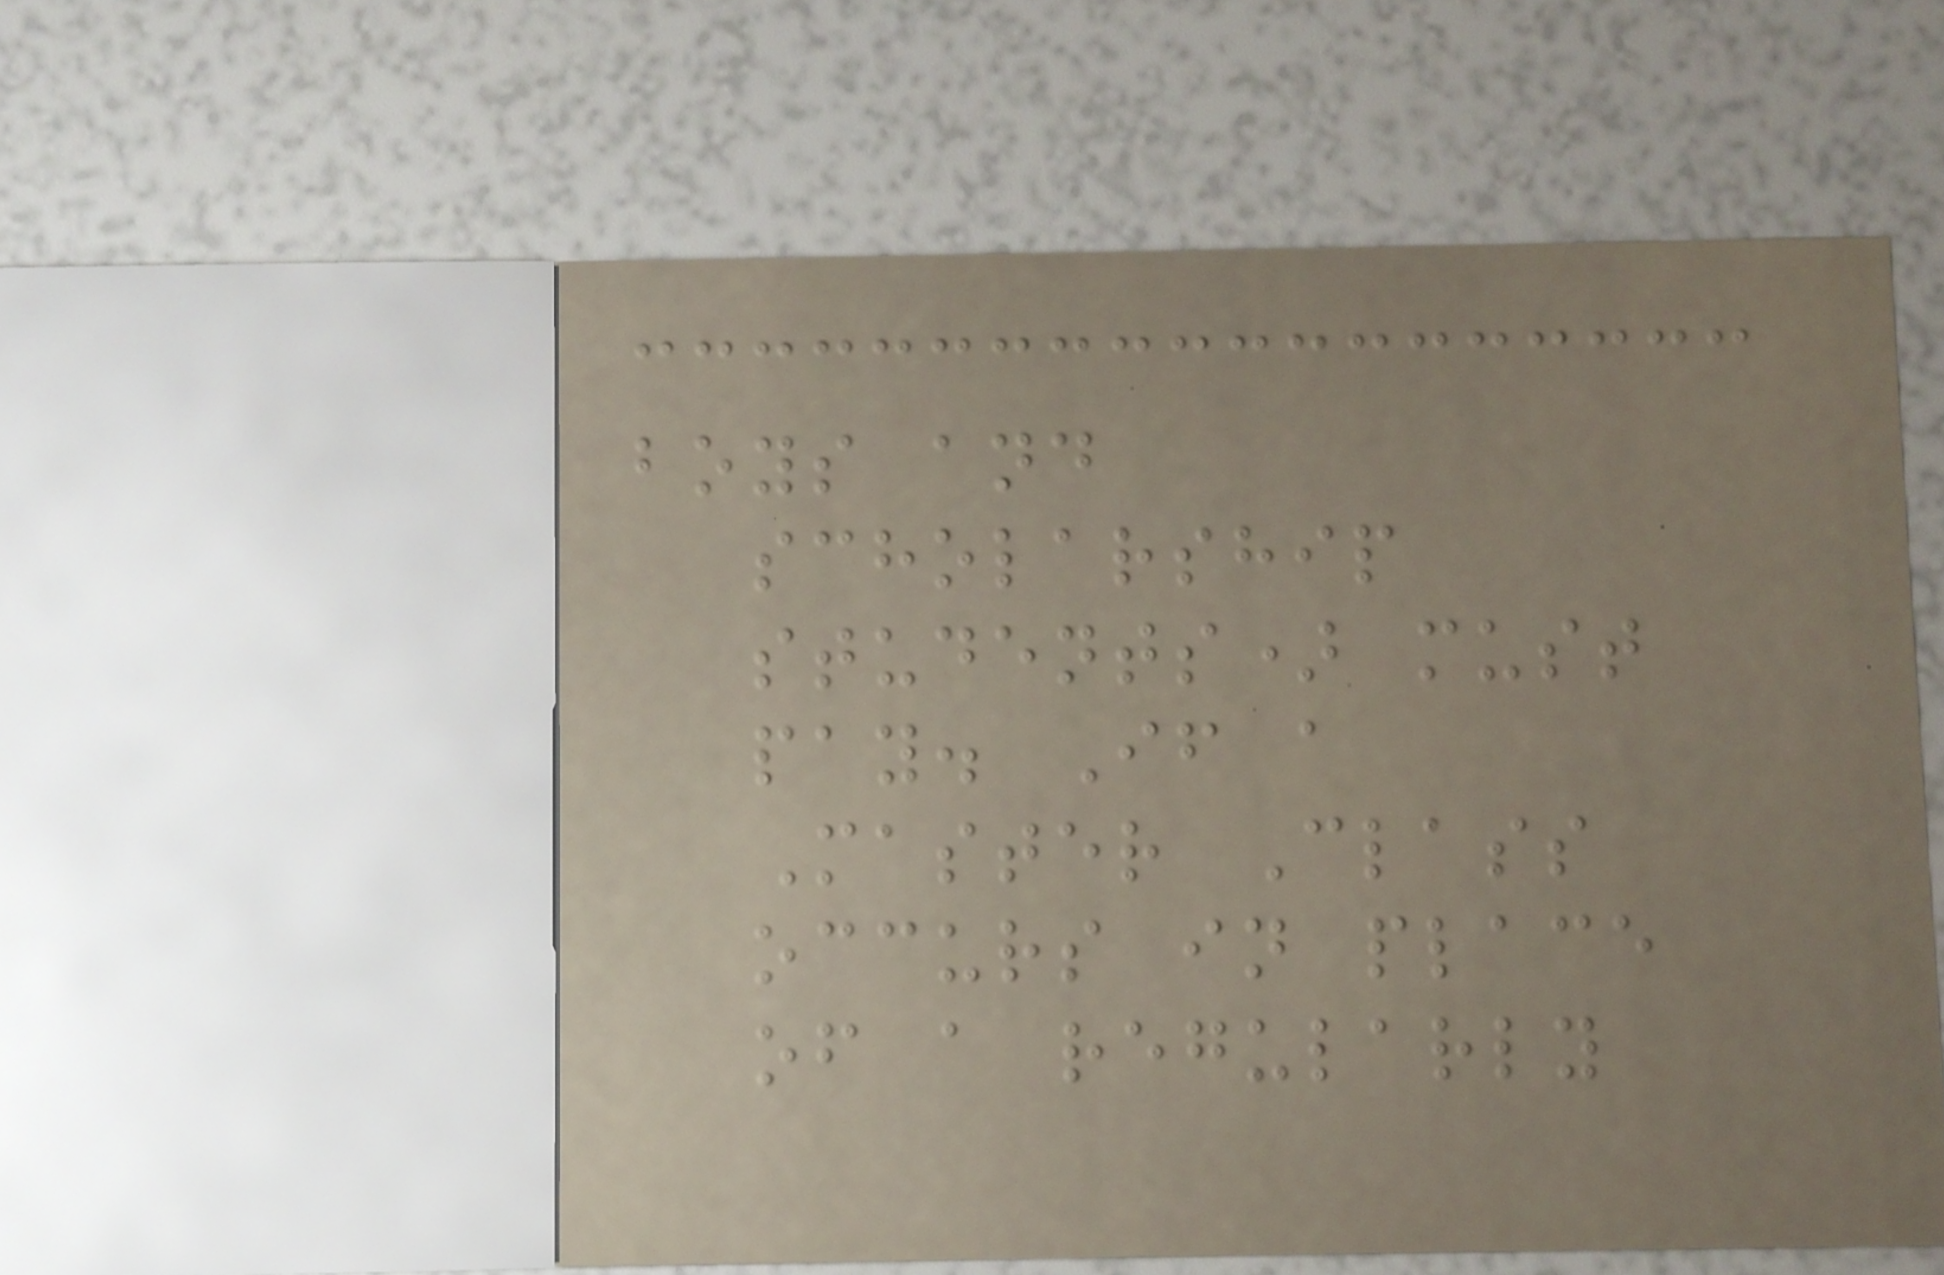boys and
scholarship
students) must
pay. If a
Master Class
occurs in place
of a regularly
